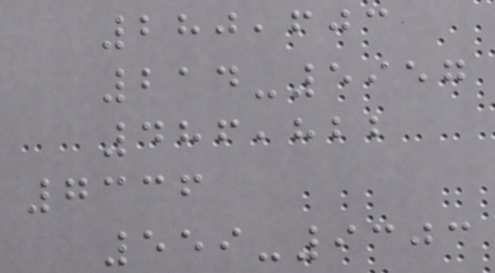280,603
214-5957
486,822
7336
559-9303
